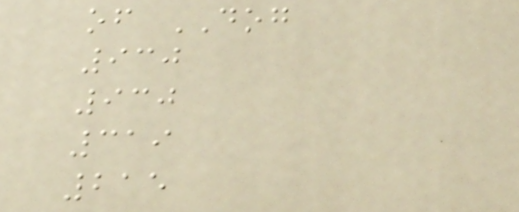of DOG
930
930
319
215
